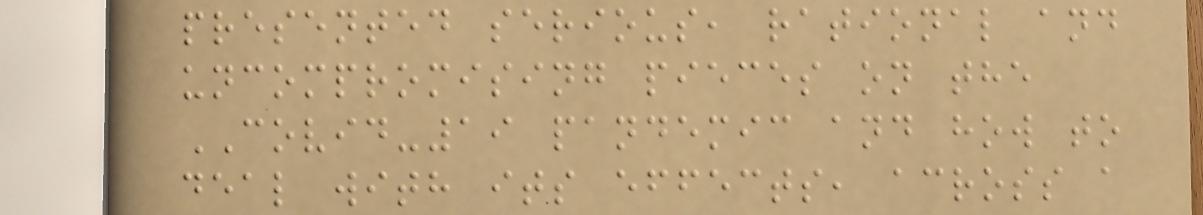presented serious, rational and
uncompromising pieces on the
COVID-19 pandemic and how to
deal with its effects, across a
